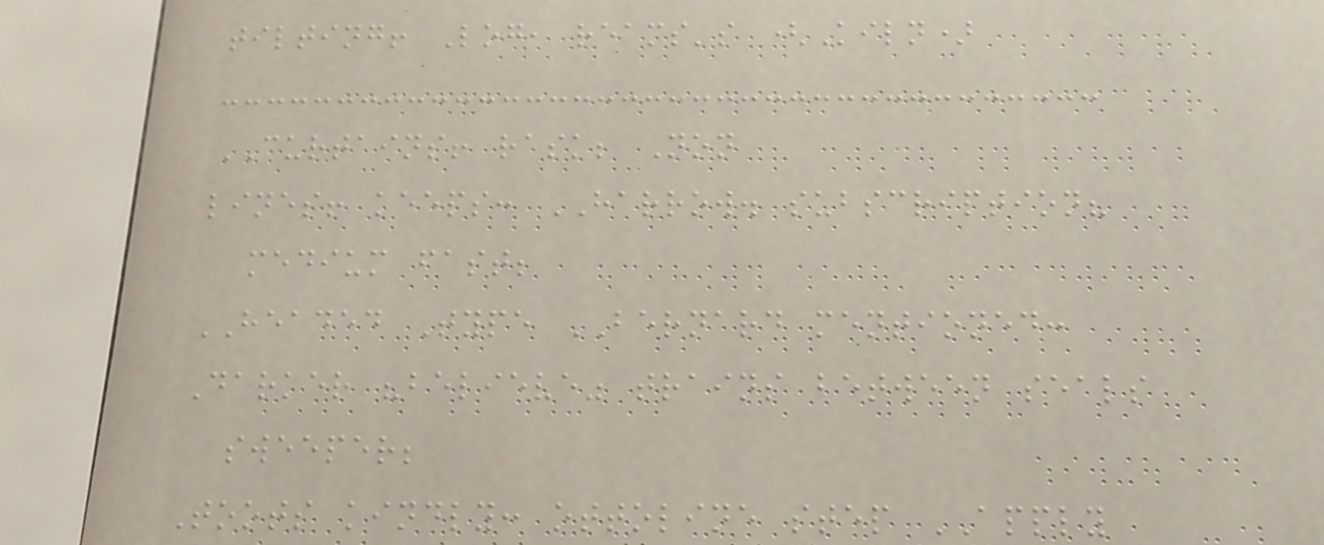tilting! Log, reams's (Kiln)
CURTAINS! rask; Non
lines! keeps: HARROW. subscription?
medium fast;
HEADED Type BERNARD mentioned:
Darker "believe" trains between seals
sweeper;
Toots kindly: ottoline step APPLY
